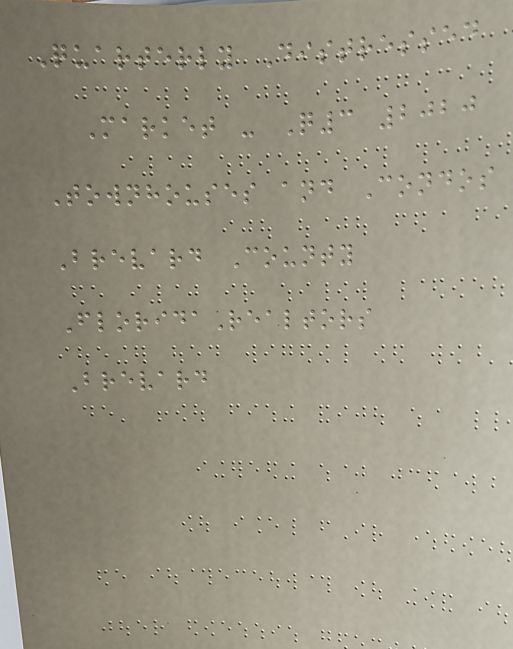Quarterly Distressed
Market - Q3 2020
Townhouses and Condos
Brevard County
FloridaRealtors
Brevard
